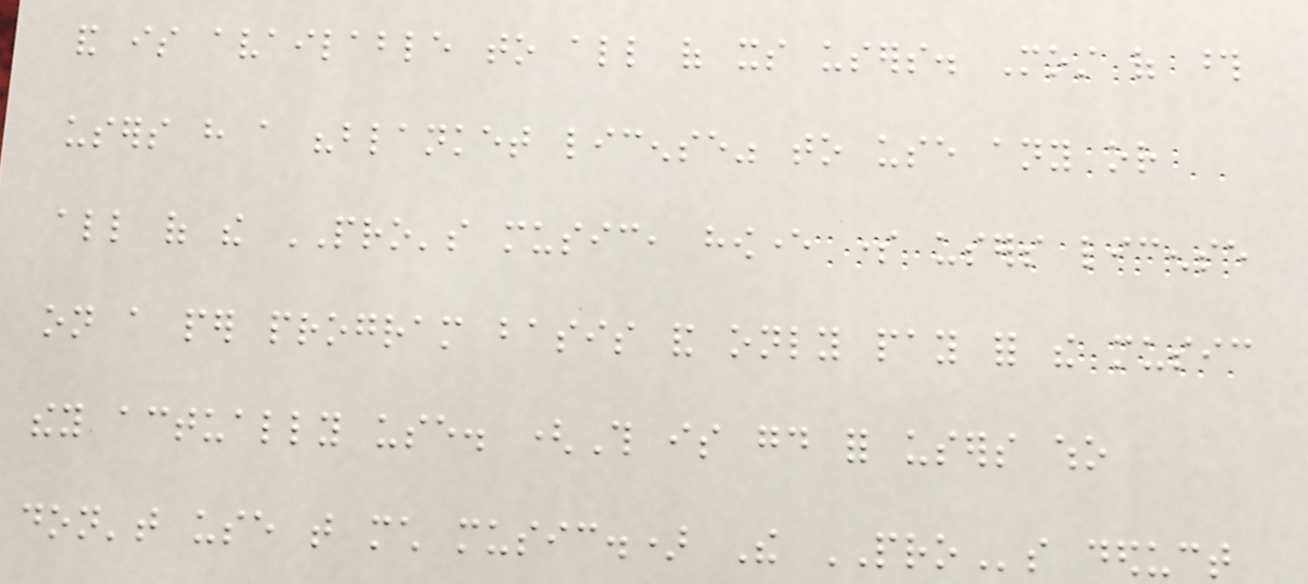and is available to all of its users. Most of those
users have a "blanket license" to use any or
all of the PRO's music, however some users license
on a per program basis and only pay for the music
they actually use. (This is good for users who
don't use that much music.) The PROs deduct
